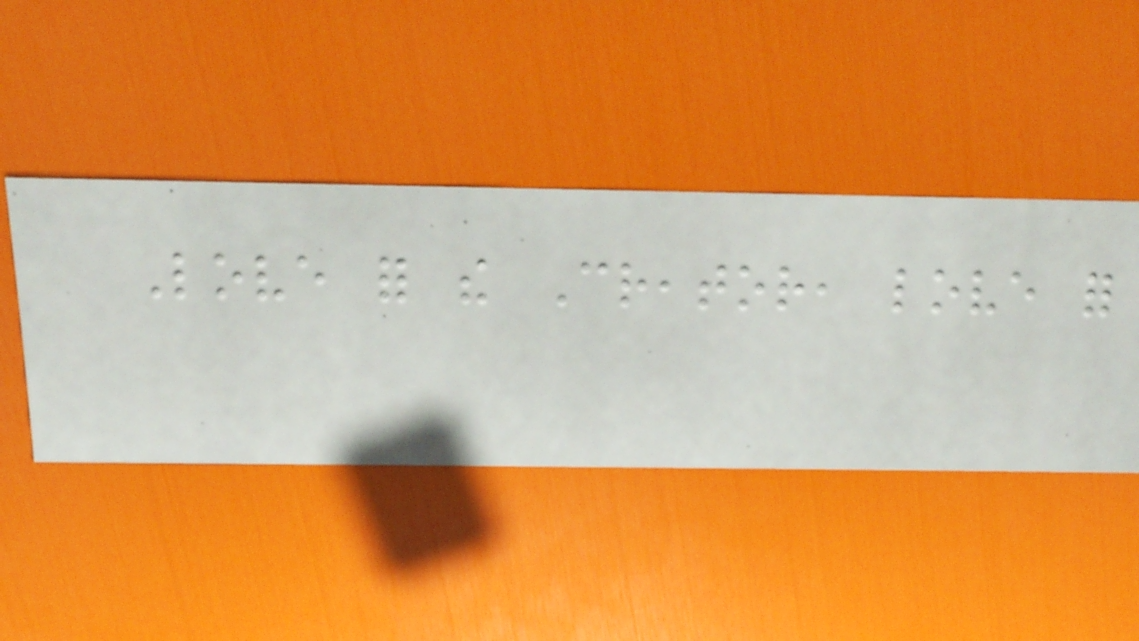Love for the Creator, love for
